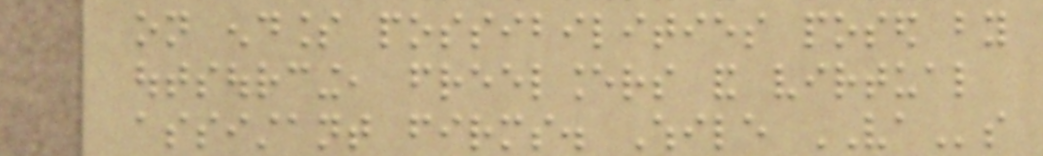on endless possibilities posed by
outsourcing, freelancers and virtual
assistant firms. While VAs
